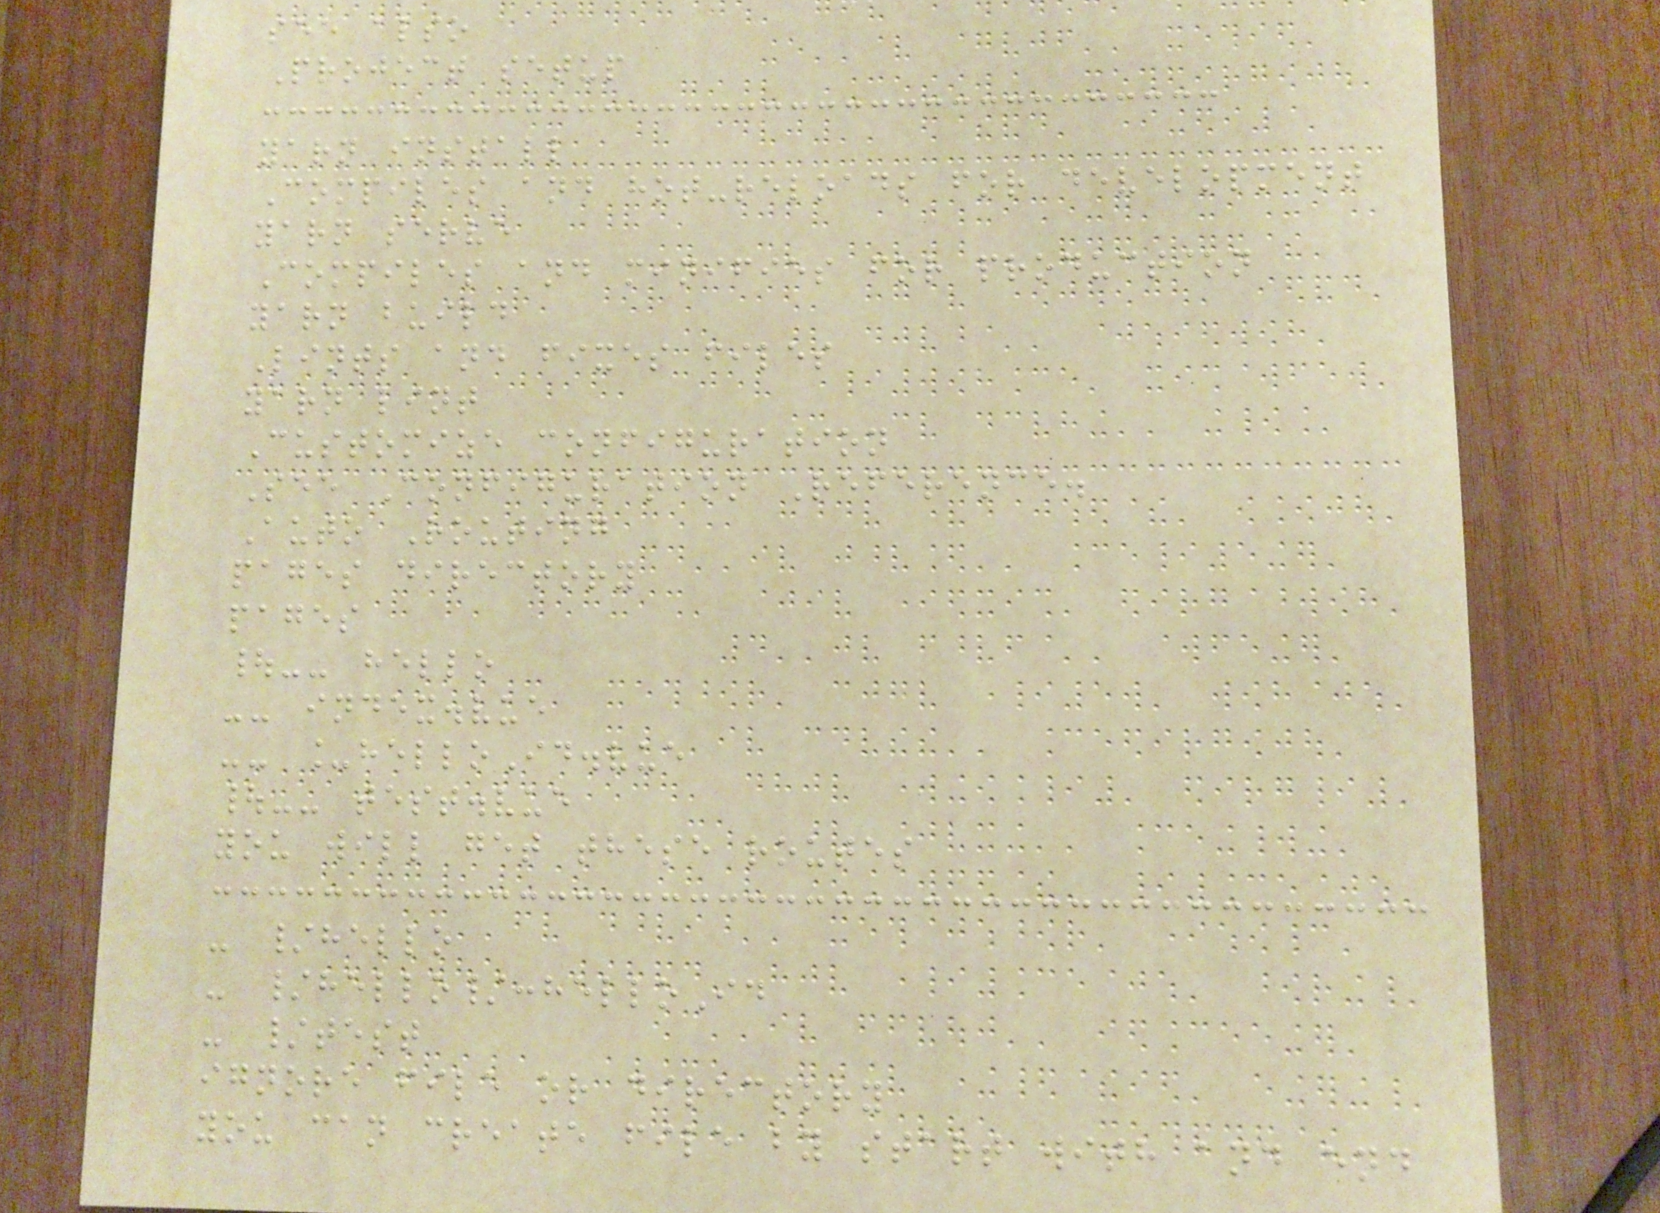see also
Project setup
yarn install
Compiles and hot-reloads for development
yarn serve
Compiles and minifies for production
yarn build
Lints and fixes files
yarn lint
Customize configuration
See Configuration Reference.
Auto Routing
pages directory
pages
|-- hello
-- index.vue
-- _helloId.vue
|-- test.vue
you will get these routes
- /hello
- /hello/:helloId
- /test
ignore file or directory
you can create file by start with and end
